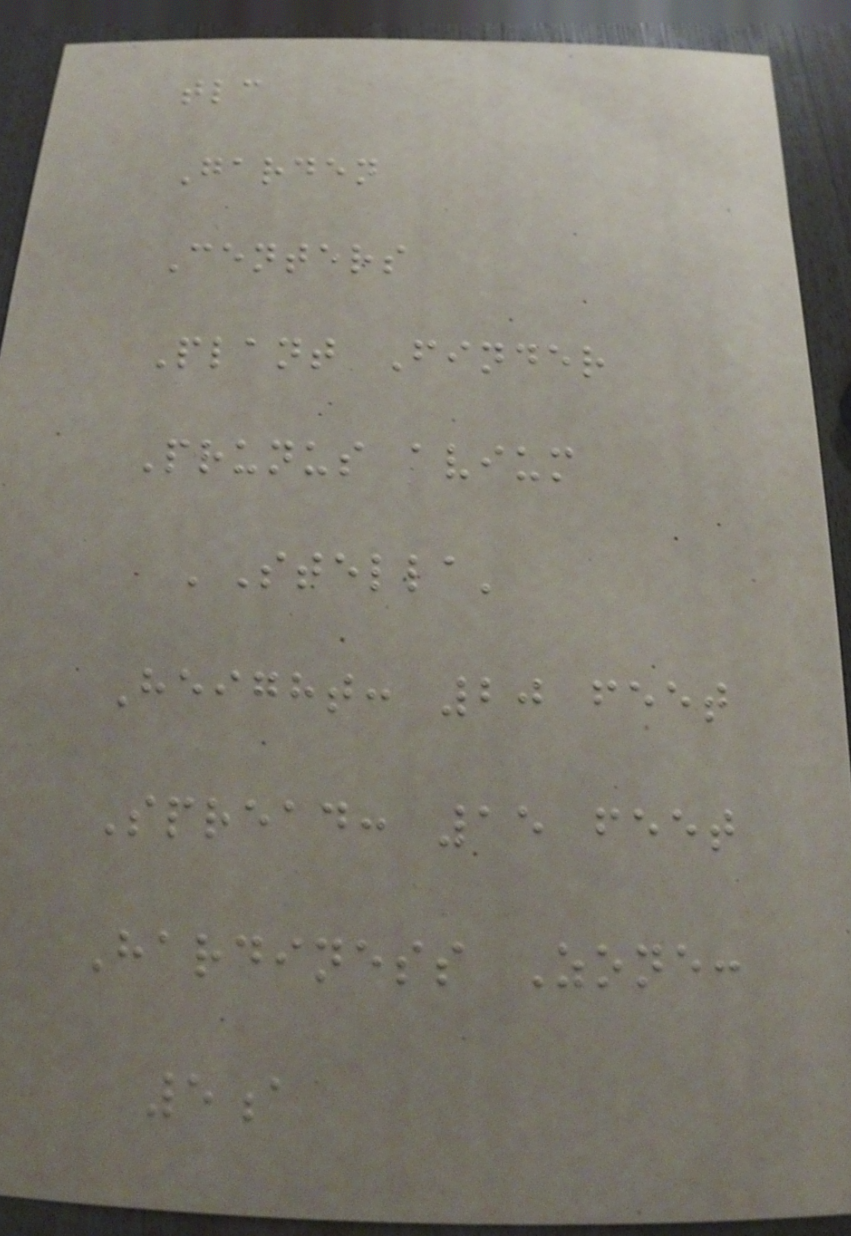tlc
Garden
Centers
Plant Finder
Prunus avium
'Stella'
Height: 20 feet
Spread: 15 feet
Hardiness Zone:
5a
